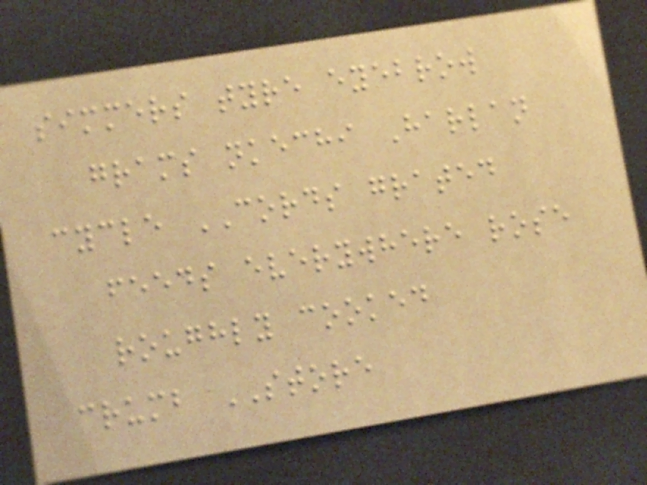simmers tyre eyebrow
grams nkechi Harlan
cycle CORDS grated
feeds everywhere rose
roughly cooked
crumb STORE
